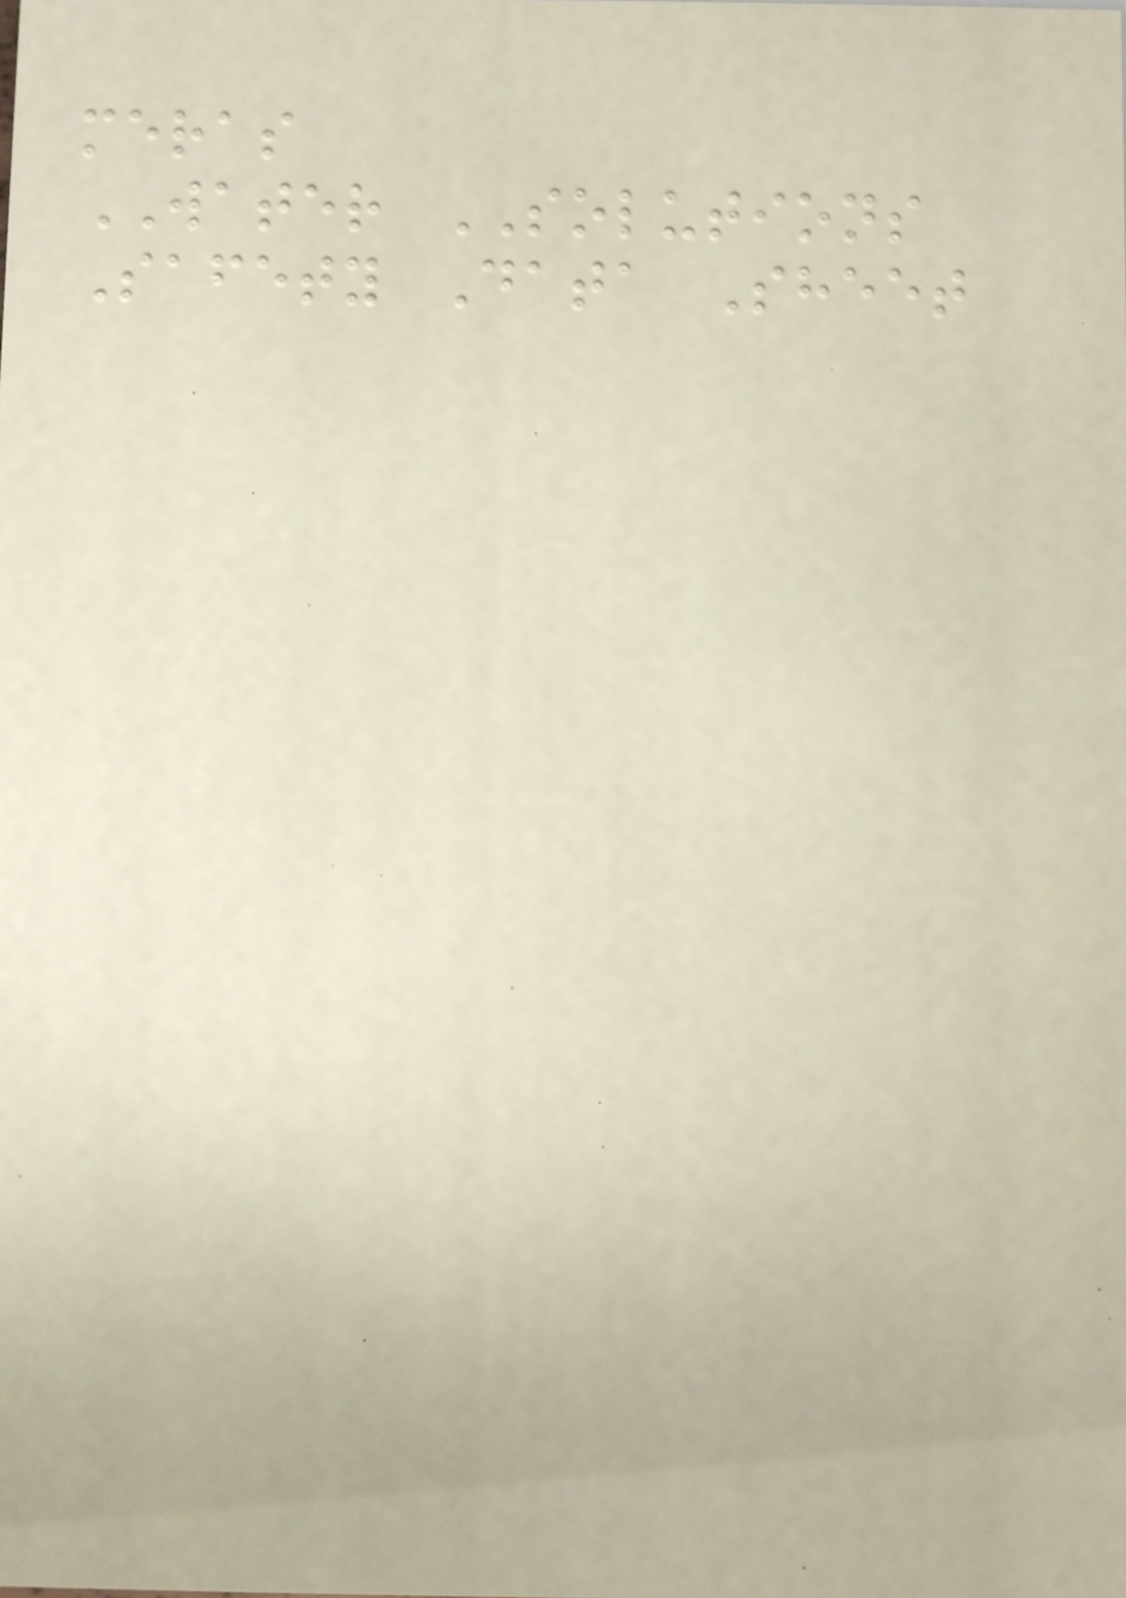meras
WATER SOLUTIONS
Safety Data Sheet
